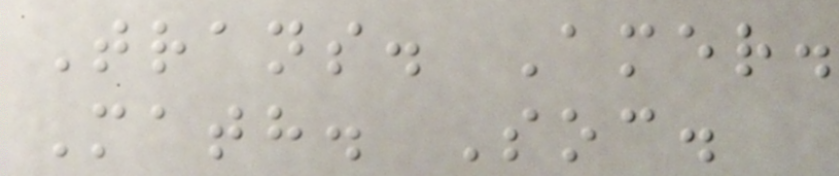Trans. Amer.
Math. Soc.
